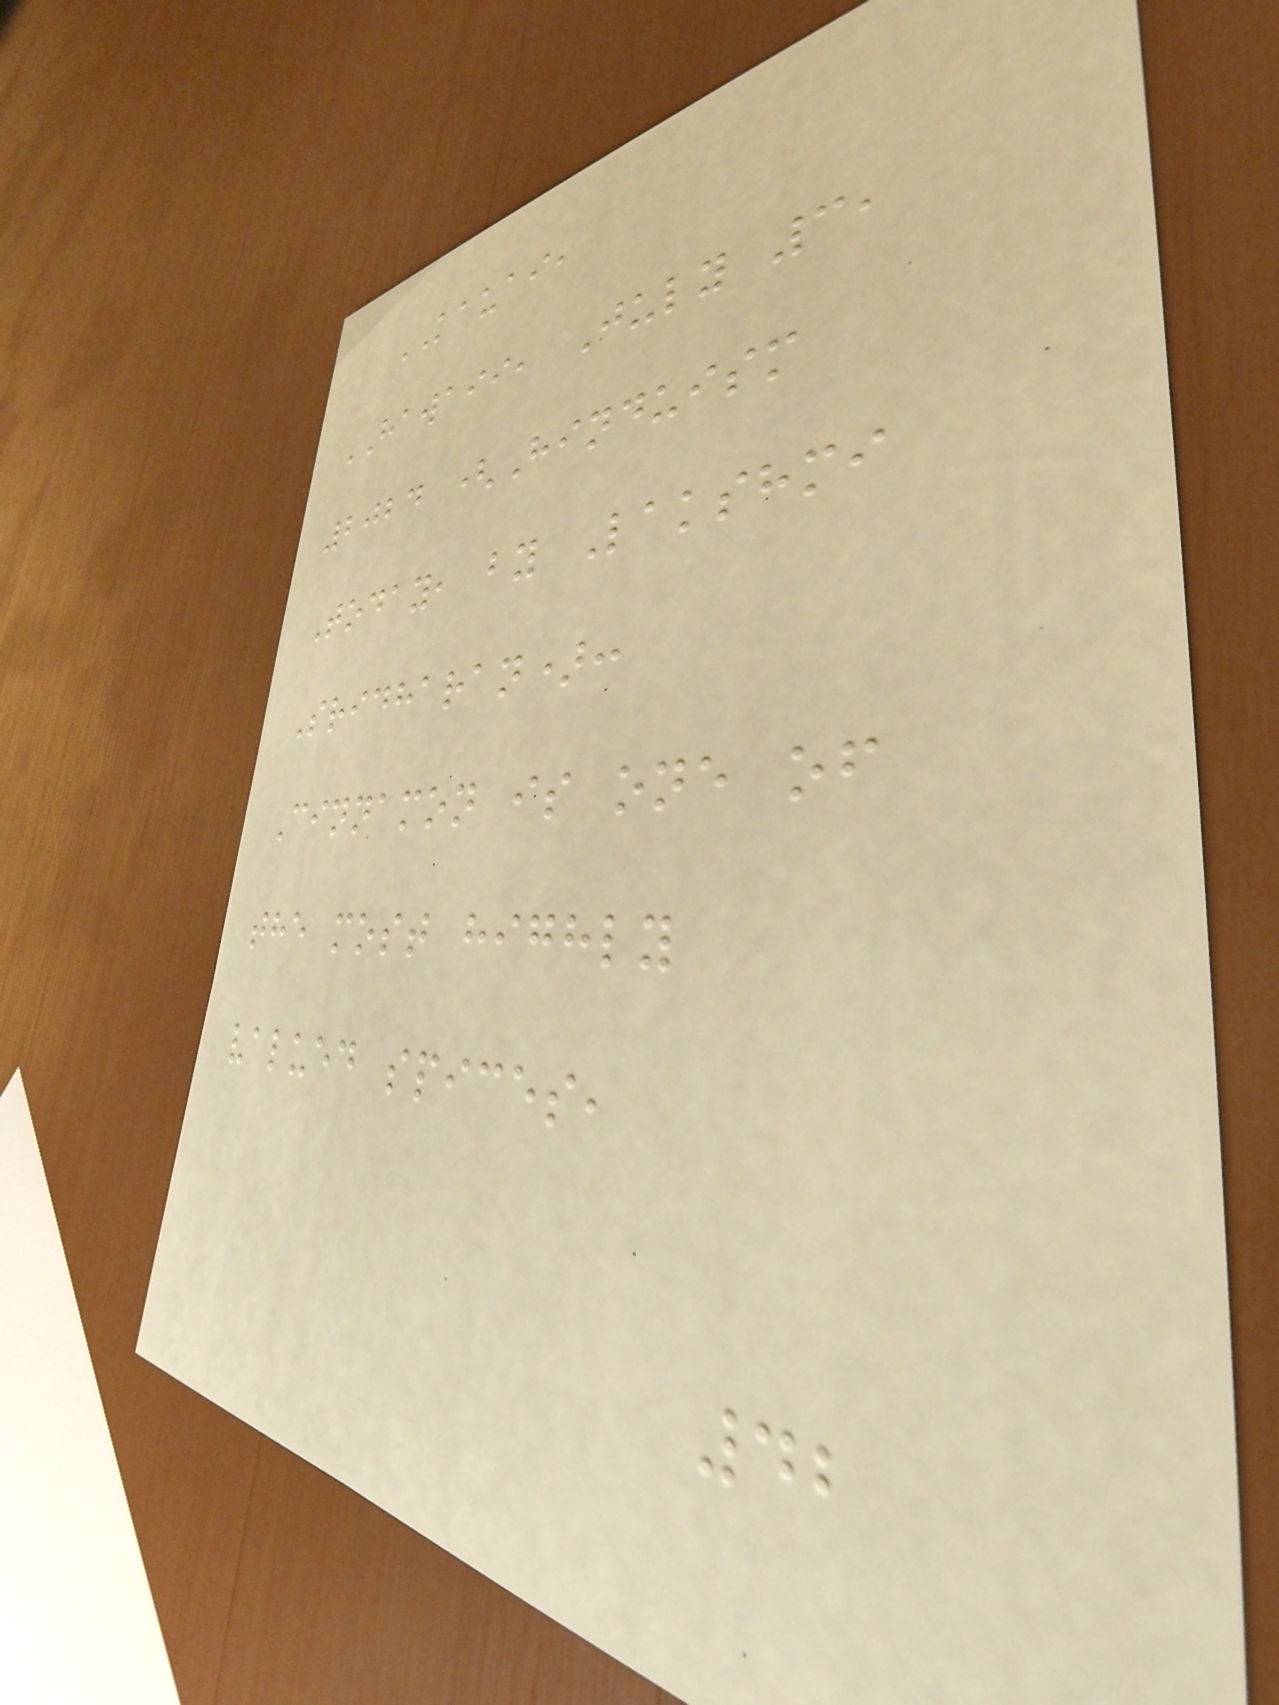KAUAI,
HAWAII, July 3,
2024 (Hinduism
Today, by Lakshmi
Sridharan):
Cinnamon is one of
the most highly
valued spices,
42
